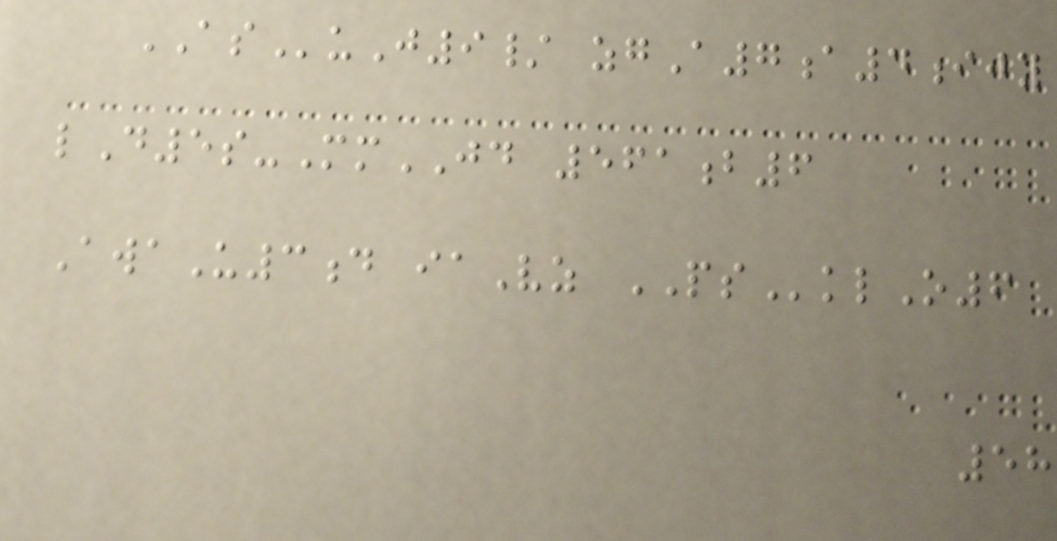ASuJ9/ zgA7a4ijy
lD5s-MmJD 561b6
AwaU3d iaVz PSklO6
58
